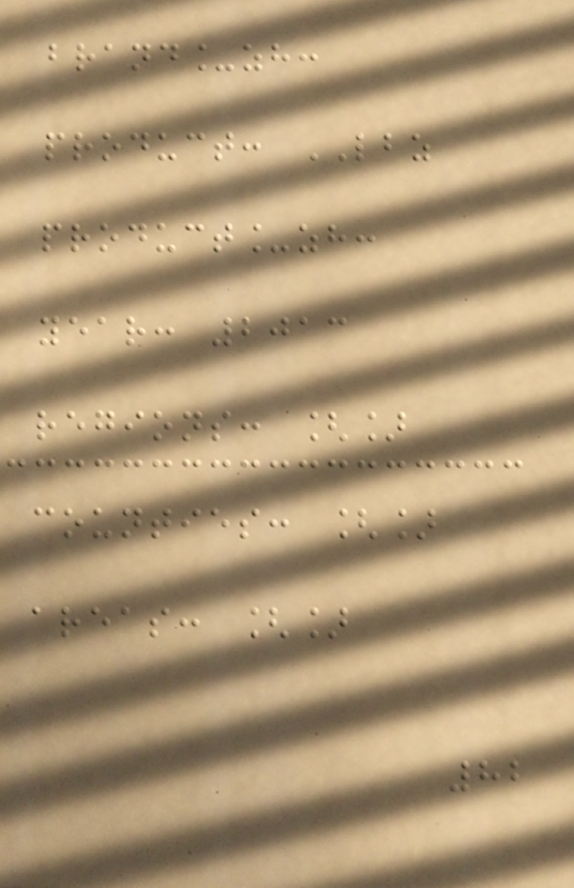brand_zh:
product: LBZ
product_zh:
year: 2013
regions: []
counties: []
areas: []
82
